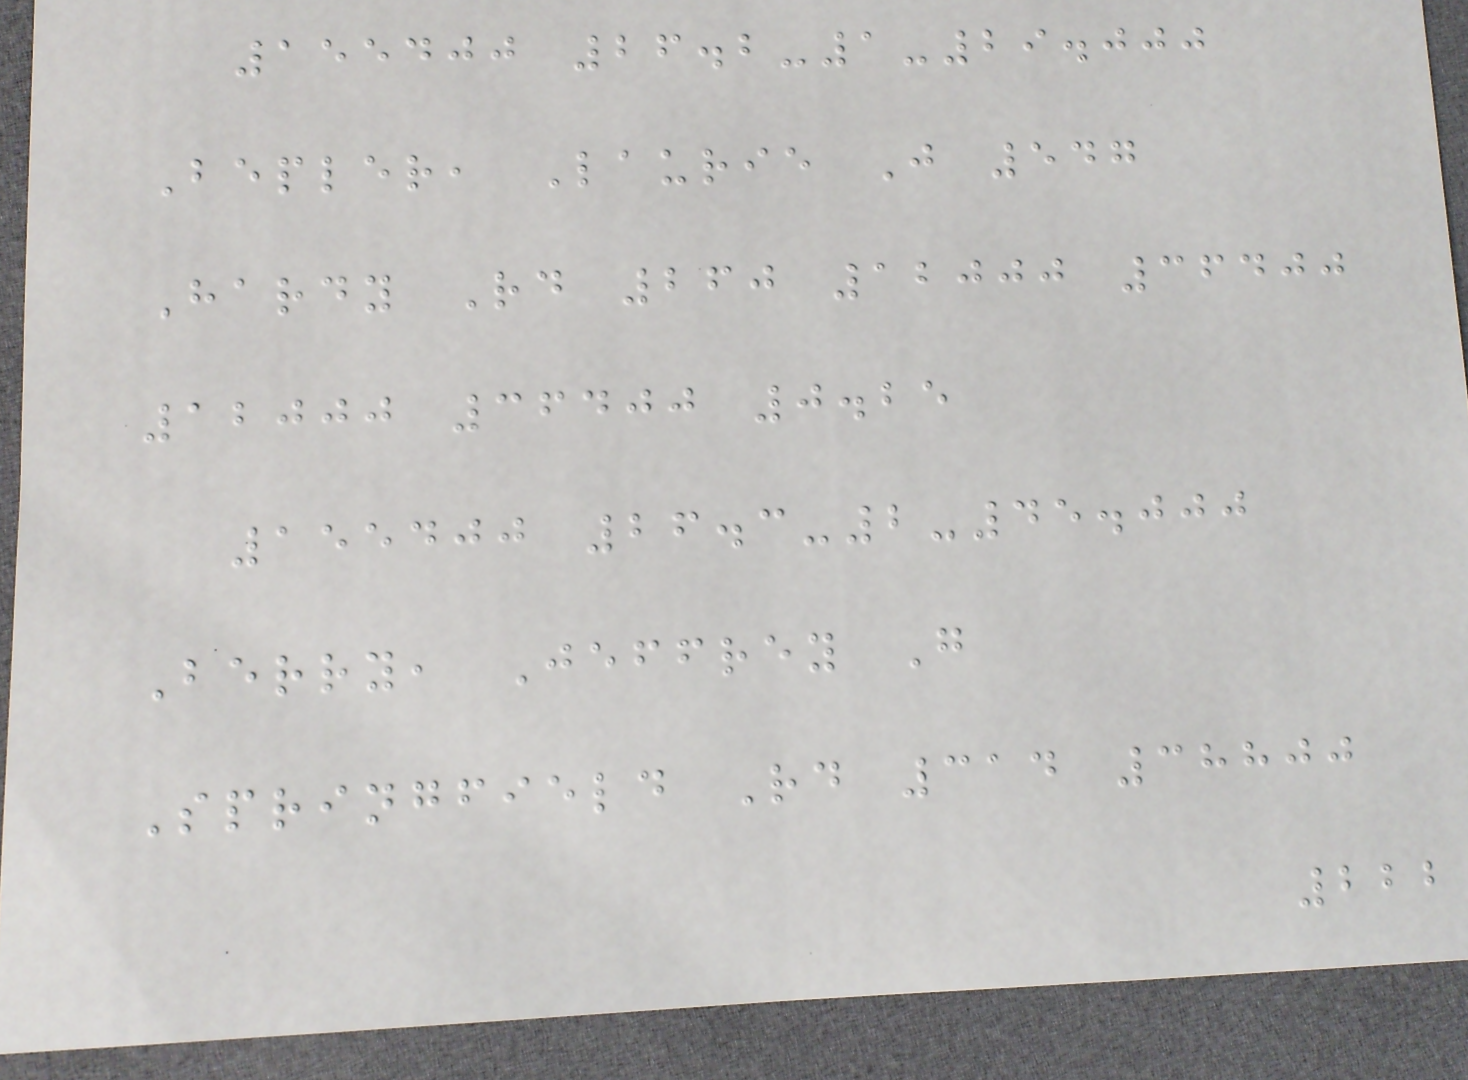155400 26.2-1-29.000
Bepler, Laurie J 547
Hardy Rd 260 12000 36400
12000 36400 0.25
155400 26.3-2-45.000
Berry, Jeffrey G
Springfield Rd 314 38800
222
